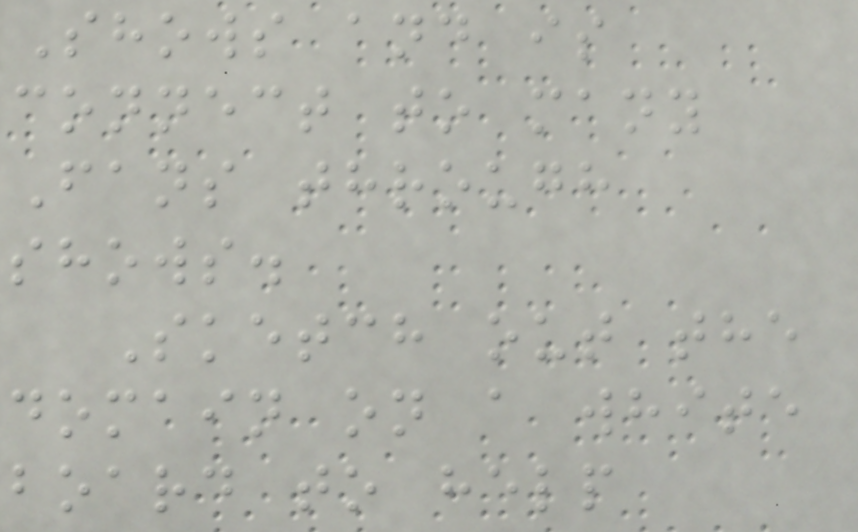Shows and is
connect to many
Fans through
shows.
Sketch out the
domain on a white
board to help
